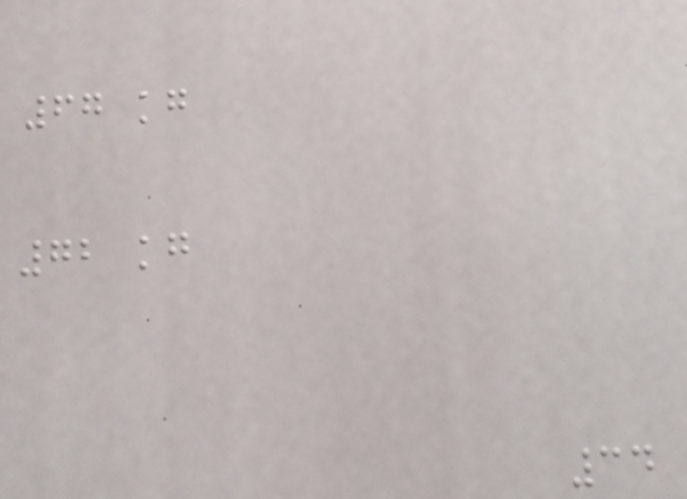67 kg
72 kg
34
